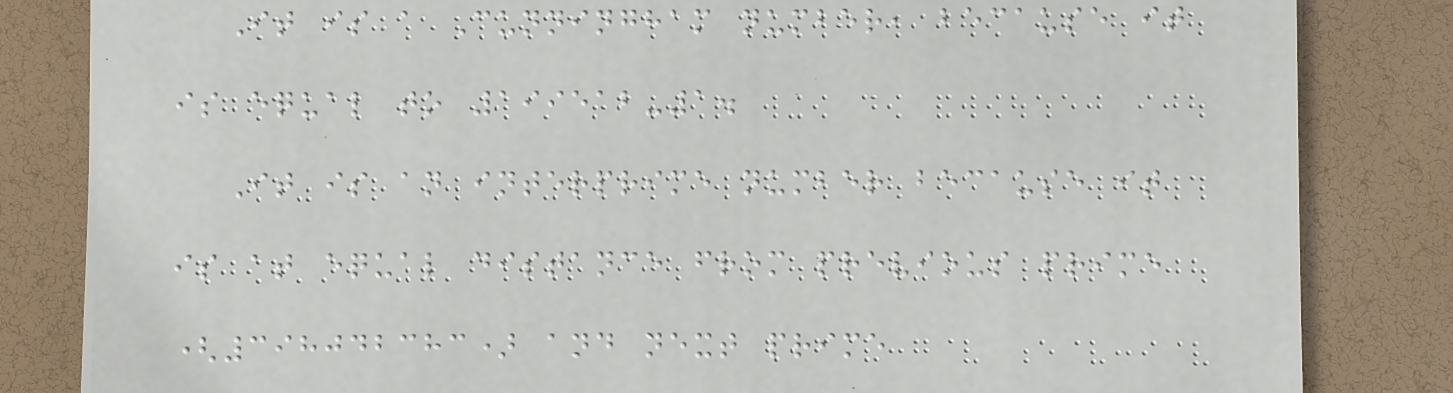It is a Cunningham number, because it
is equal to 199512-1.
It is an interprime number because it
is at equal distance from previous prime
(398042383) and next prime
